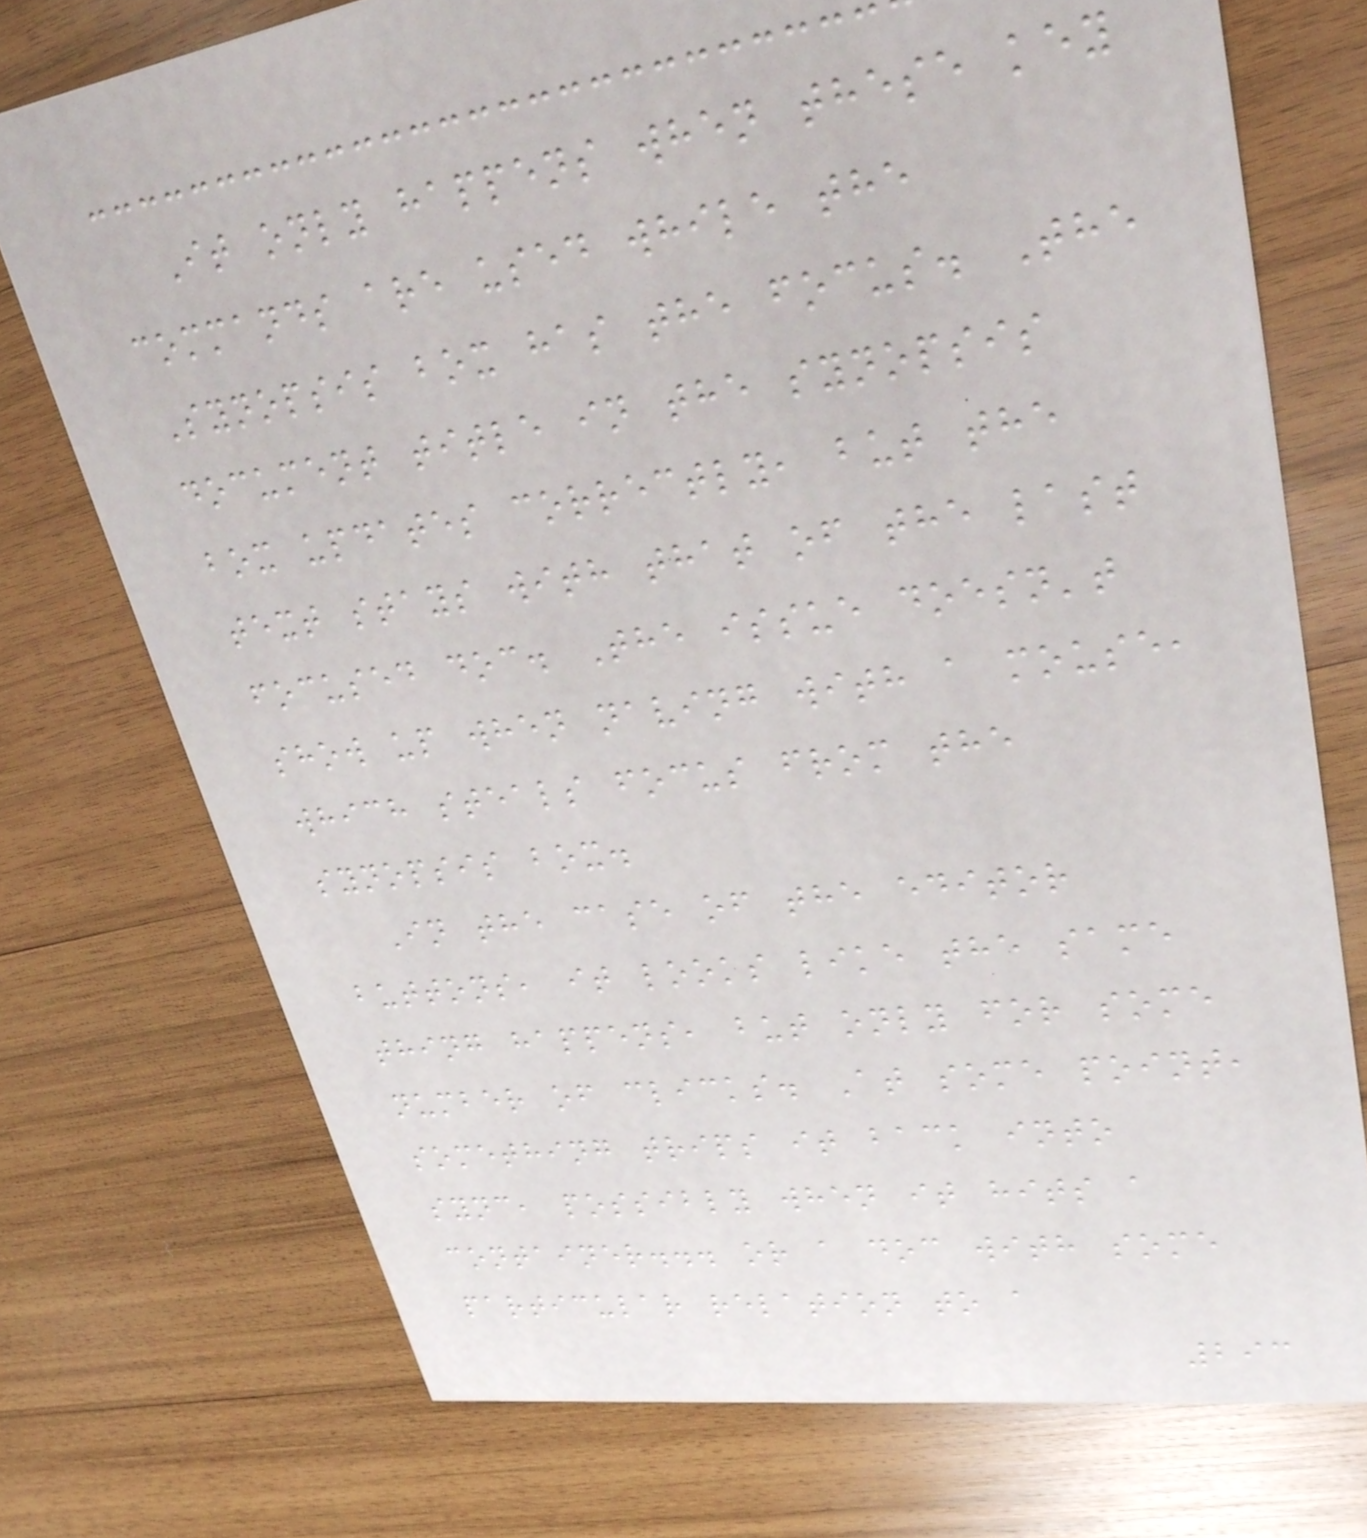It only happens when these key
commands are used while the
Synopsis box has the focus. The
document title in the synopsis
box updates correctly, but the
text stays with that of the last
focused doc. The issue doesn't
show up when naving with a mouse,
which steals focus from the
synopsis box.
In the case of the editor
buttons, it looks like the same
thing happens, but only for some
number of clicks. At some point,
something trips it back into
sync, possibly when it hits a
container... or a doc with some
particular relation to a
293
